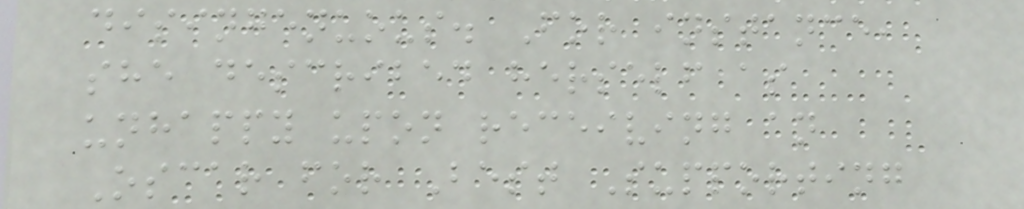disingenuous. For instance,
she described herself as
unhappy upon receiving an
Oscar for Best Supporting
